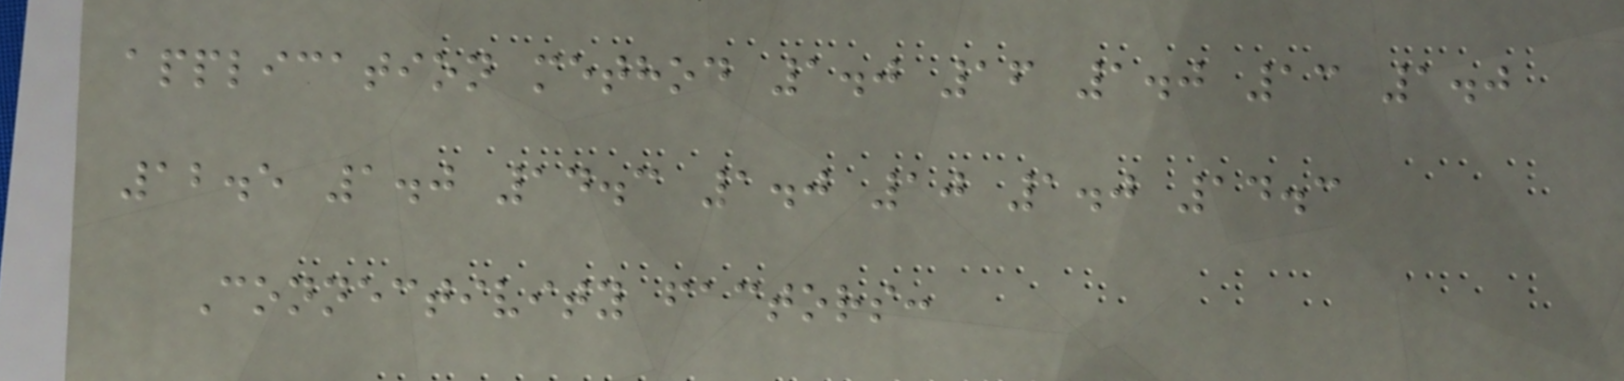application method 1.0 16 1.0 13 1.0
12.5 1.0 14.3 1.0 10 1.0 14.3
Connectivity factors:
